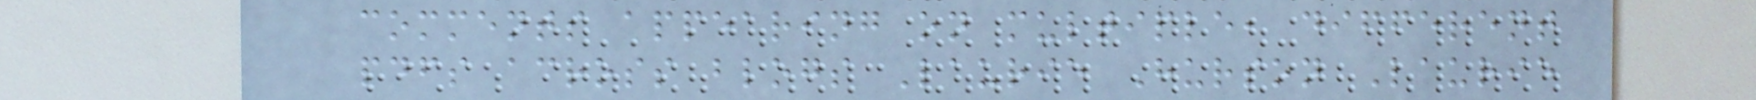comments appearing on multiple, different
pdfs across blogs Laurie Hurson Laurie
